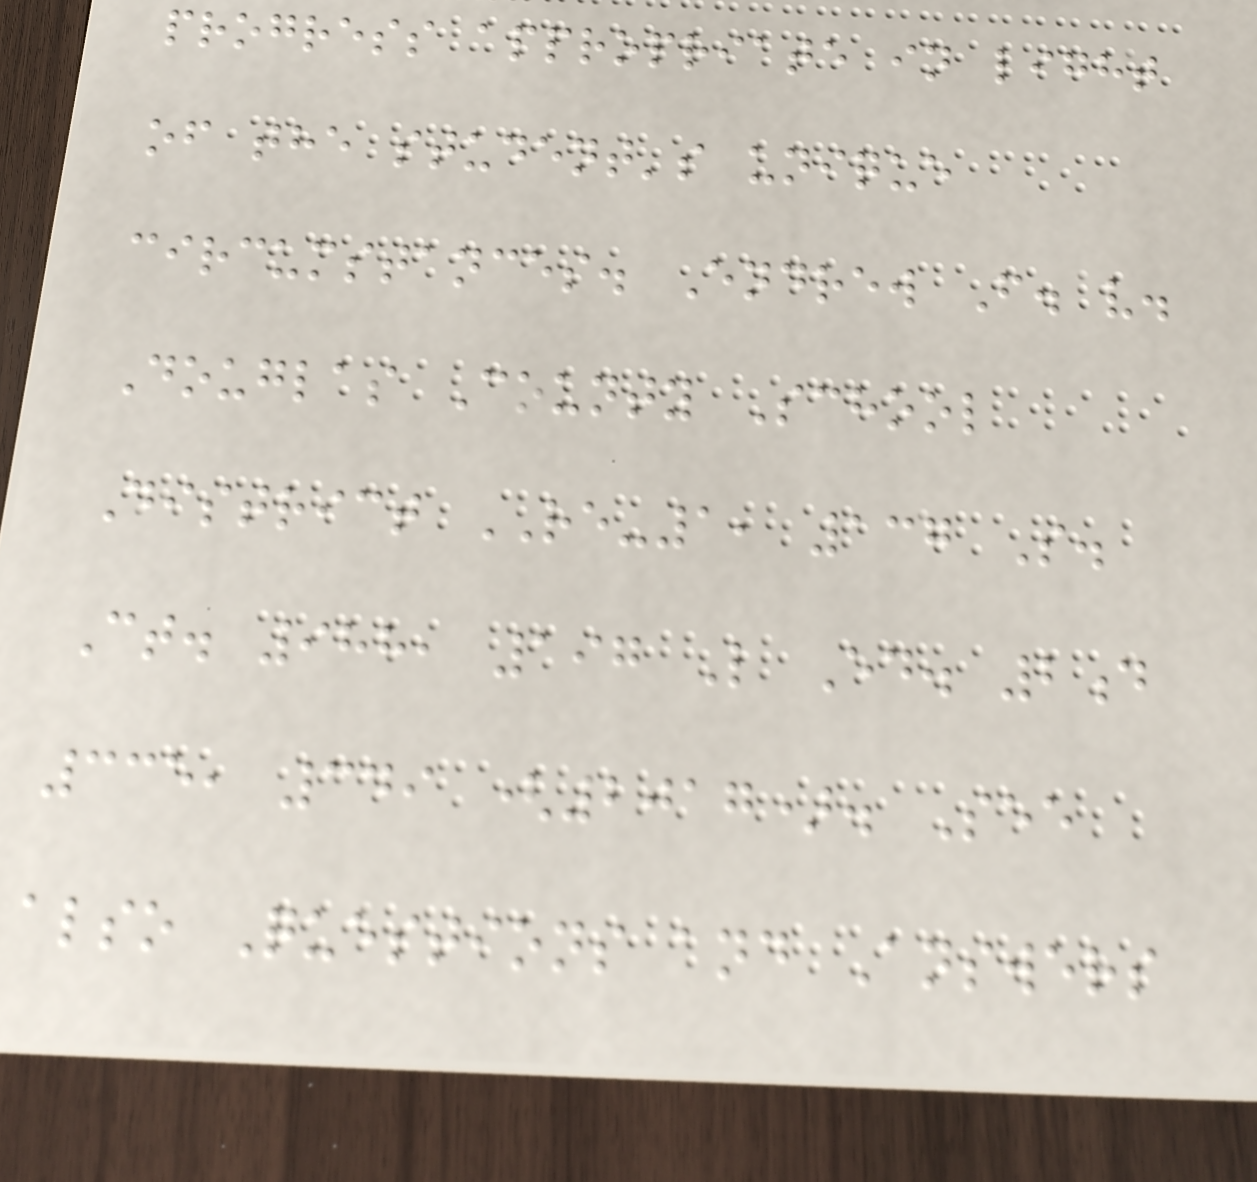progress appropriate in light
of the student's unique
circumstances. Endrew F. v.
Douglas County School
District RE-1, 137 S.
Ct. 988, 197 L Ed. 2d
335, 349 (2017). See
also Questions and Answers
